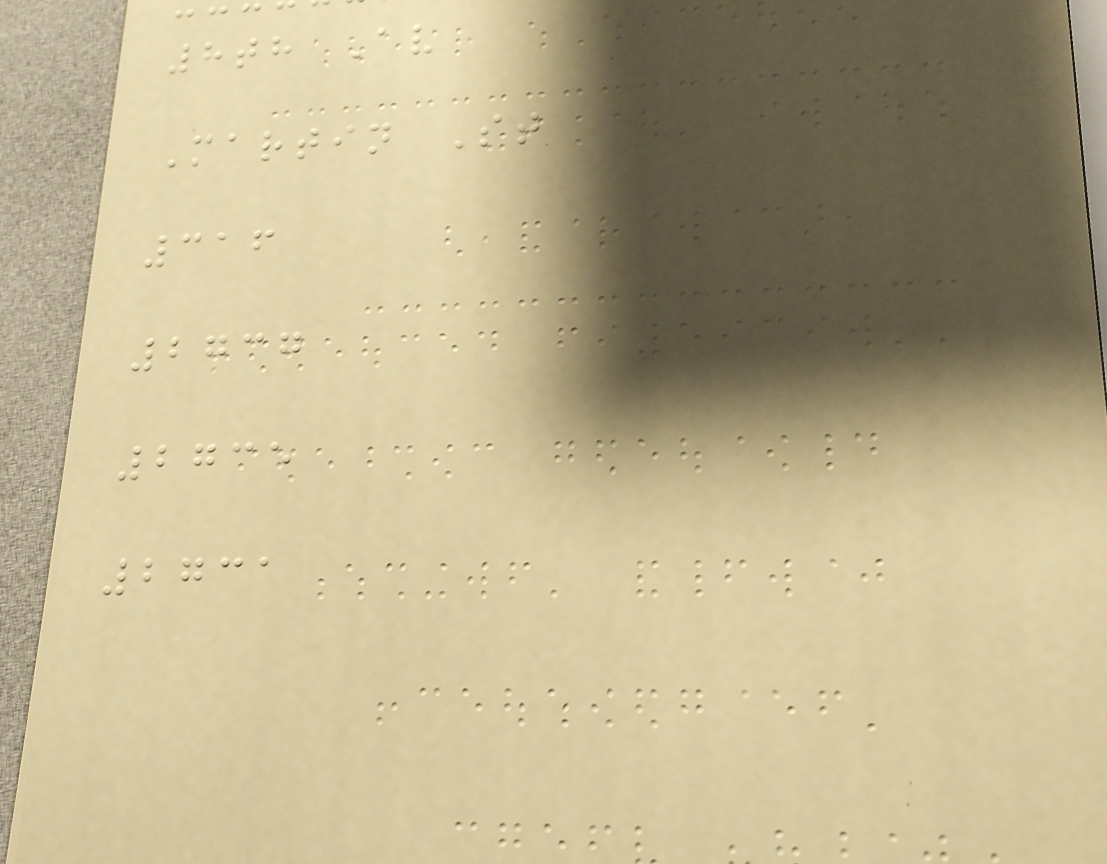8th Av
Martin St
316
2737
2735
2731
